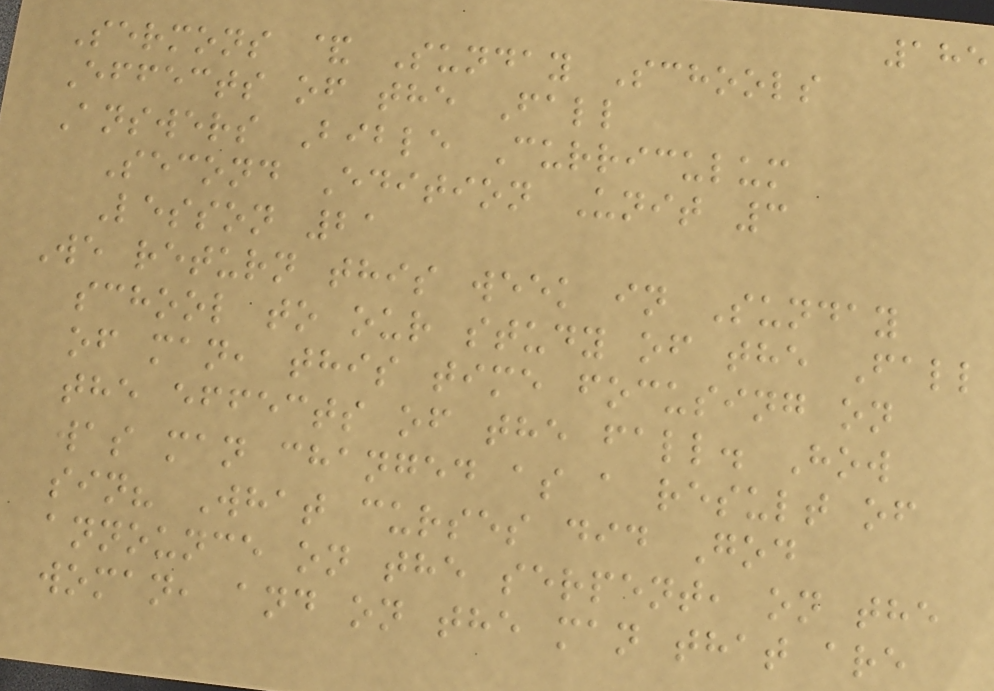185
Sermons & Sunday Schools
Effects of the Fall
Answers Bible Curriculum
Second Edition Unit 3
Lesson 21
We return this week in Sunday
school to our study of the Fall
of man, this time focusing on
the effects of the fall. How
was man changed as a result of
sin? What curses did God
announce on the serpent, on the
woman, and on the man that are
